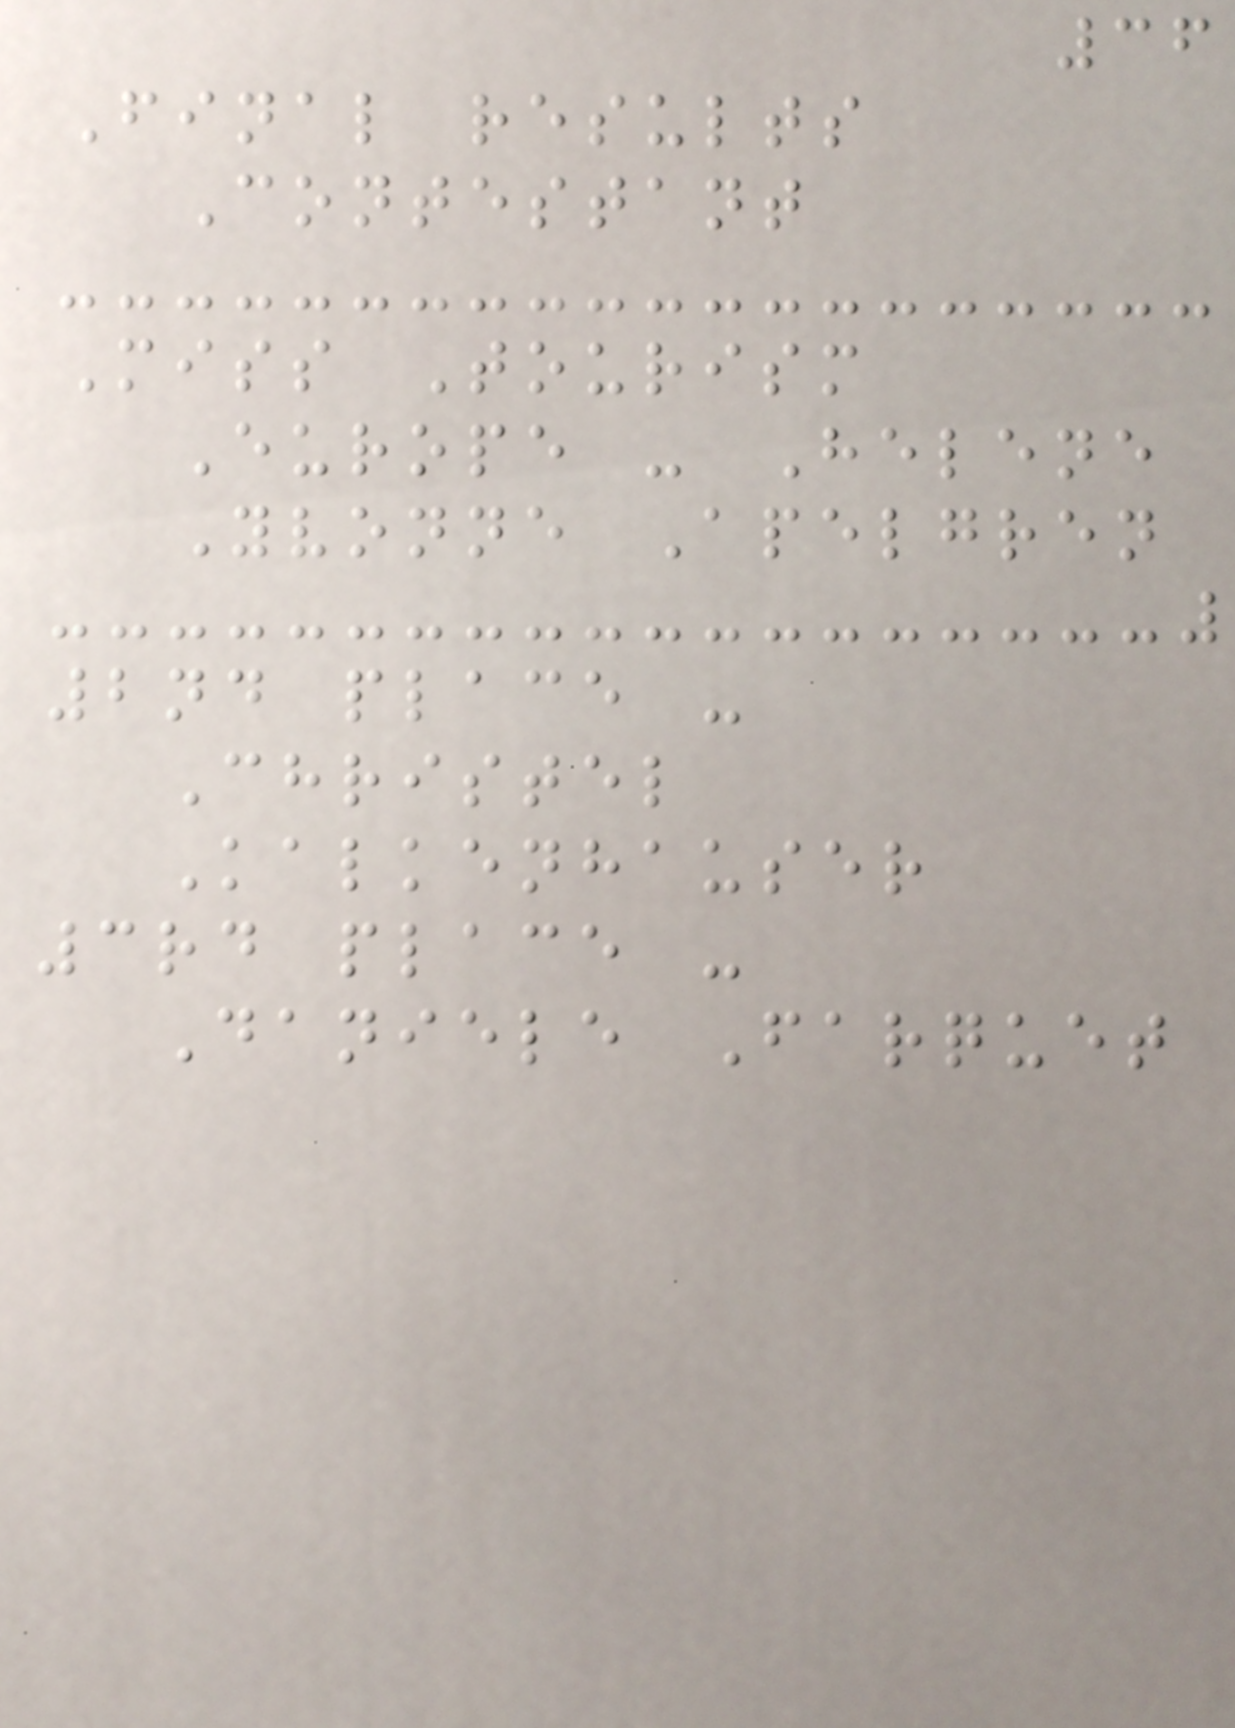36
Final results
Contestant
Miss Tourism
Europe - Helene
Yvonne Apelgren
2nd place -
Christel
Kalkenhauser
3rd place -
Daniele Farquet
